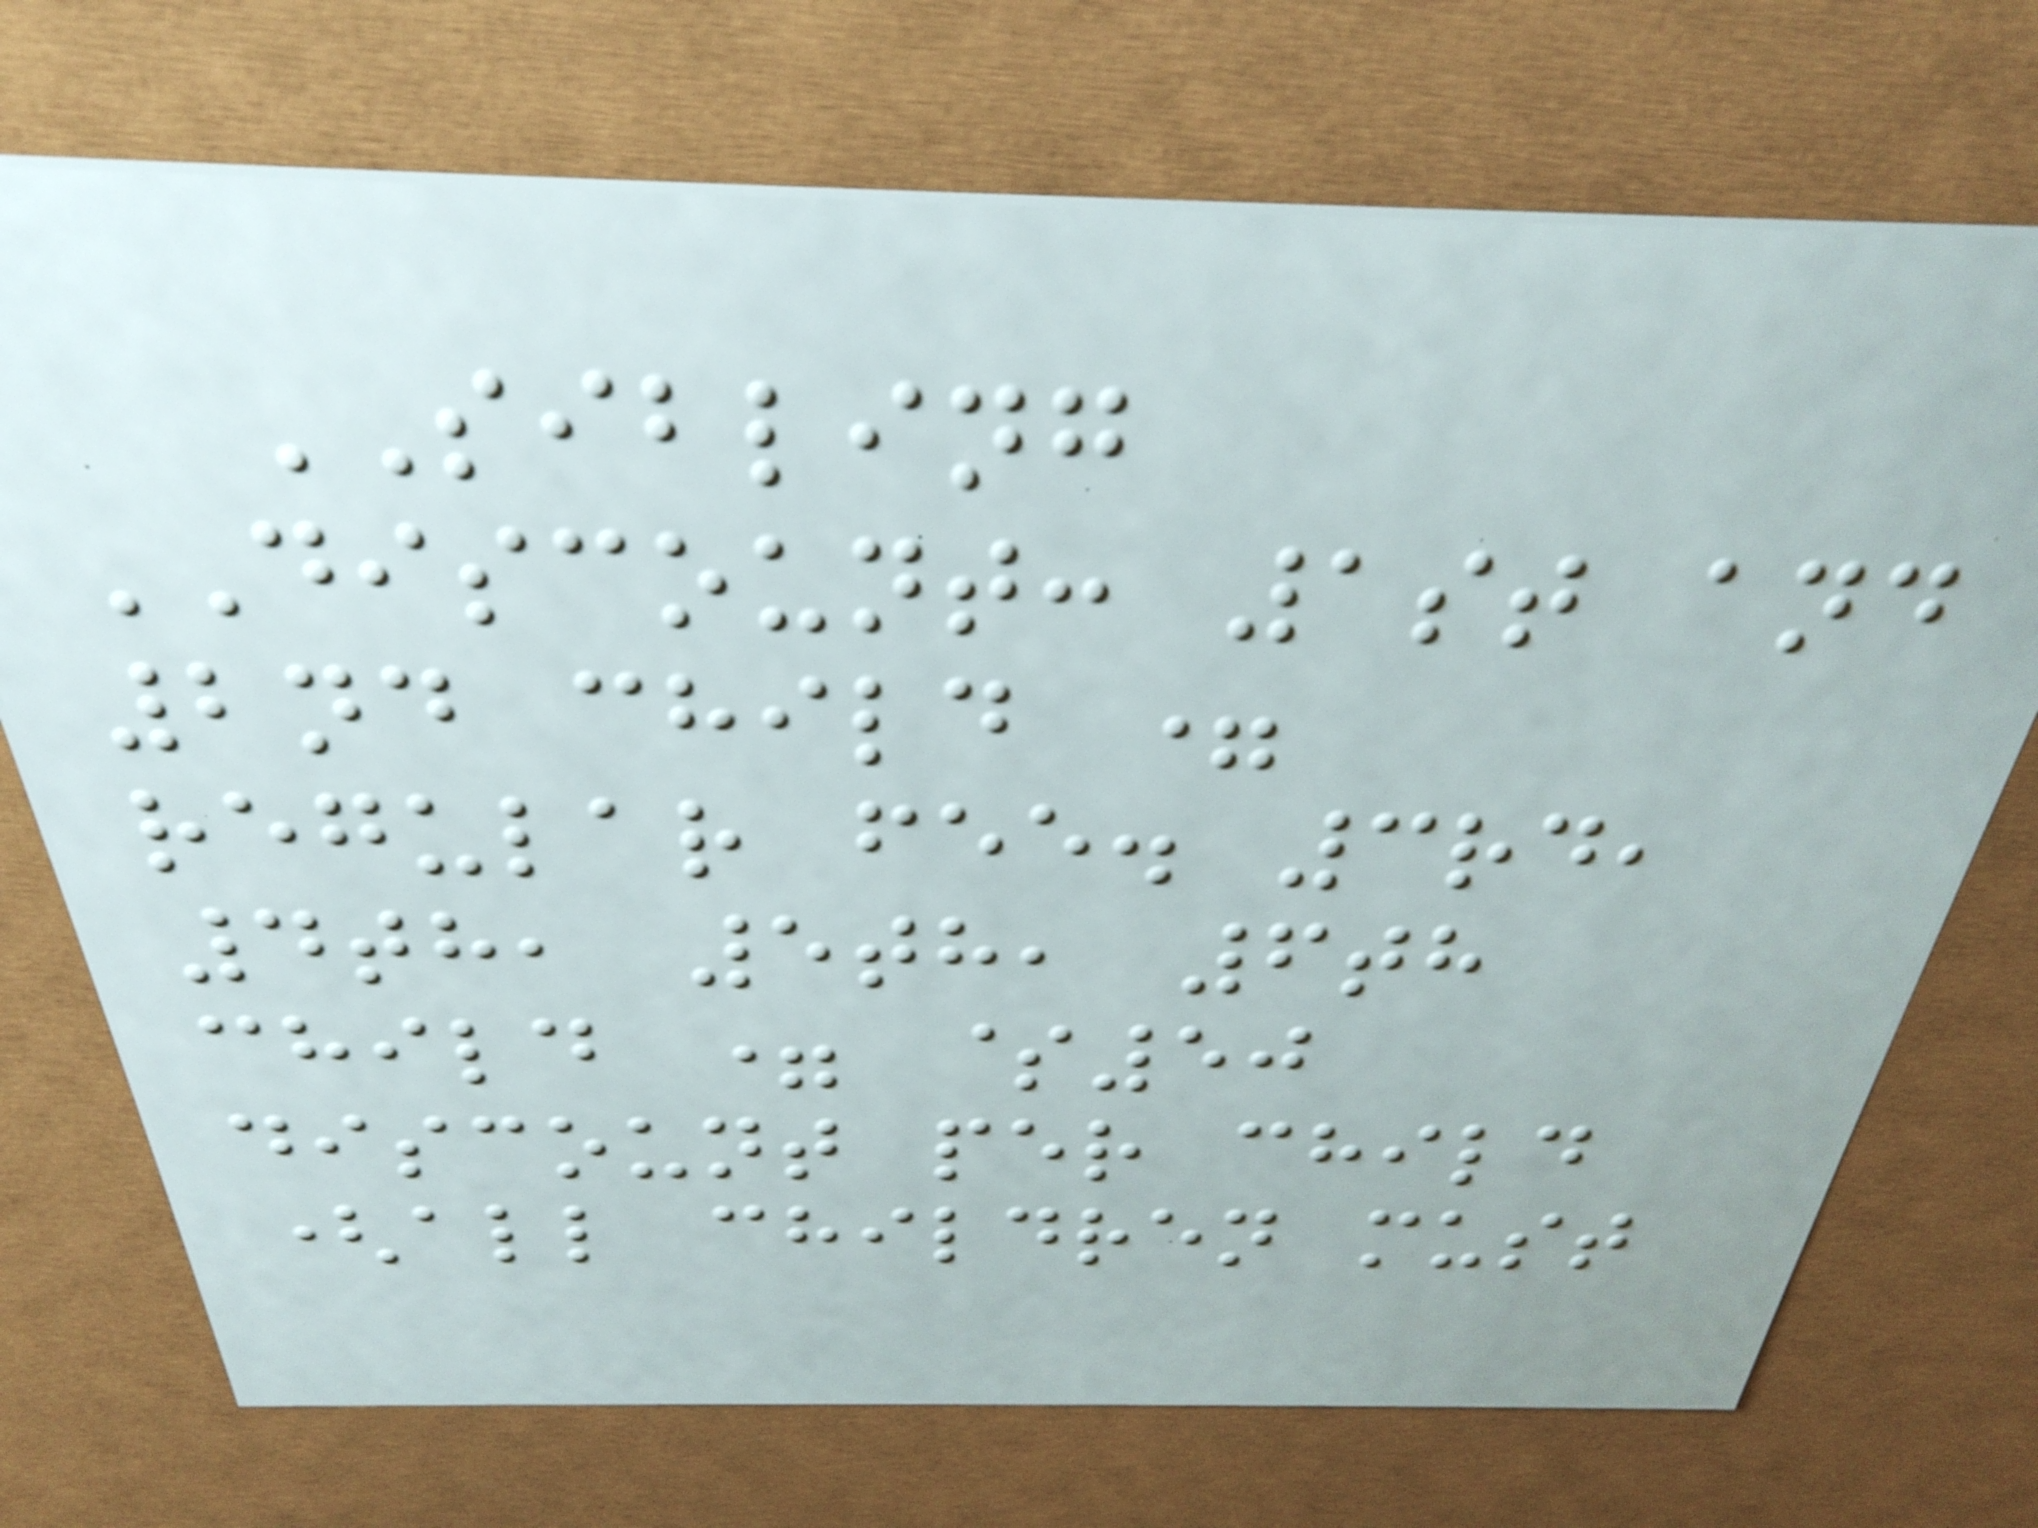SIBLING
DISCOUNT: 1st and
2nd child =
regular fee. 3rd,
4th, 5th, 6th
child = $50
discount per child
(all children must
